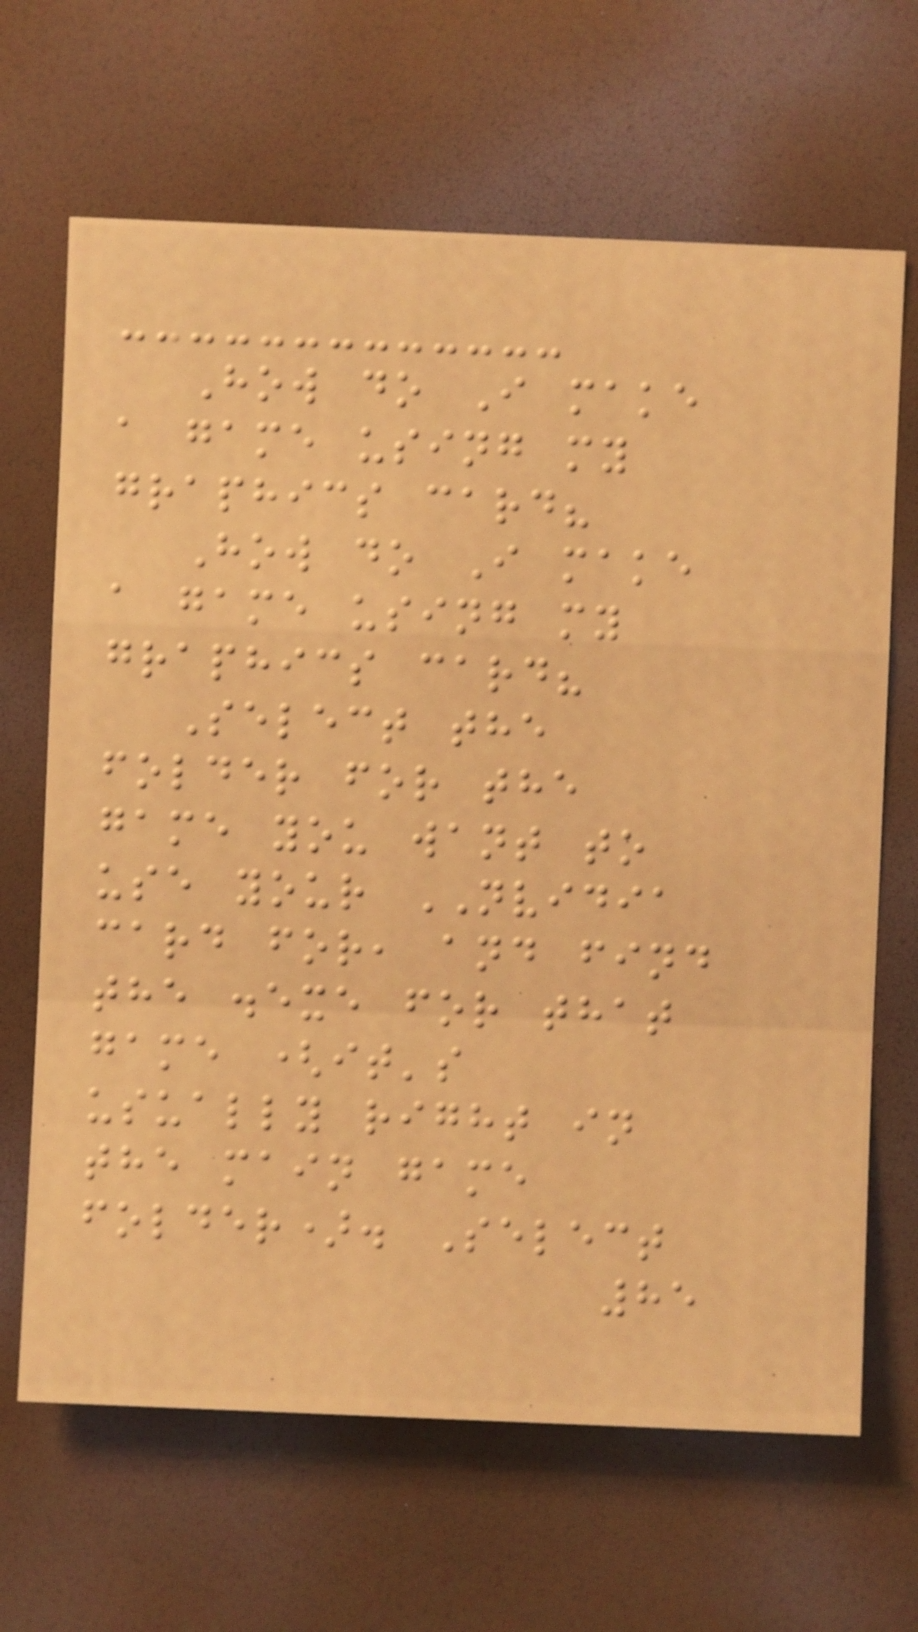How do I make
a game using my
graphics card?
How do I make
a game using my
graphics card?
Select the
folder for the
game you want to
use your NVIDIA
card for, and find
the .exe for that
game (it's
usually right in
the main game
folder). Select
85
